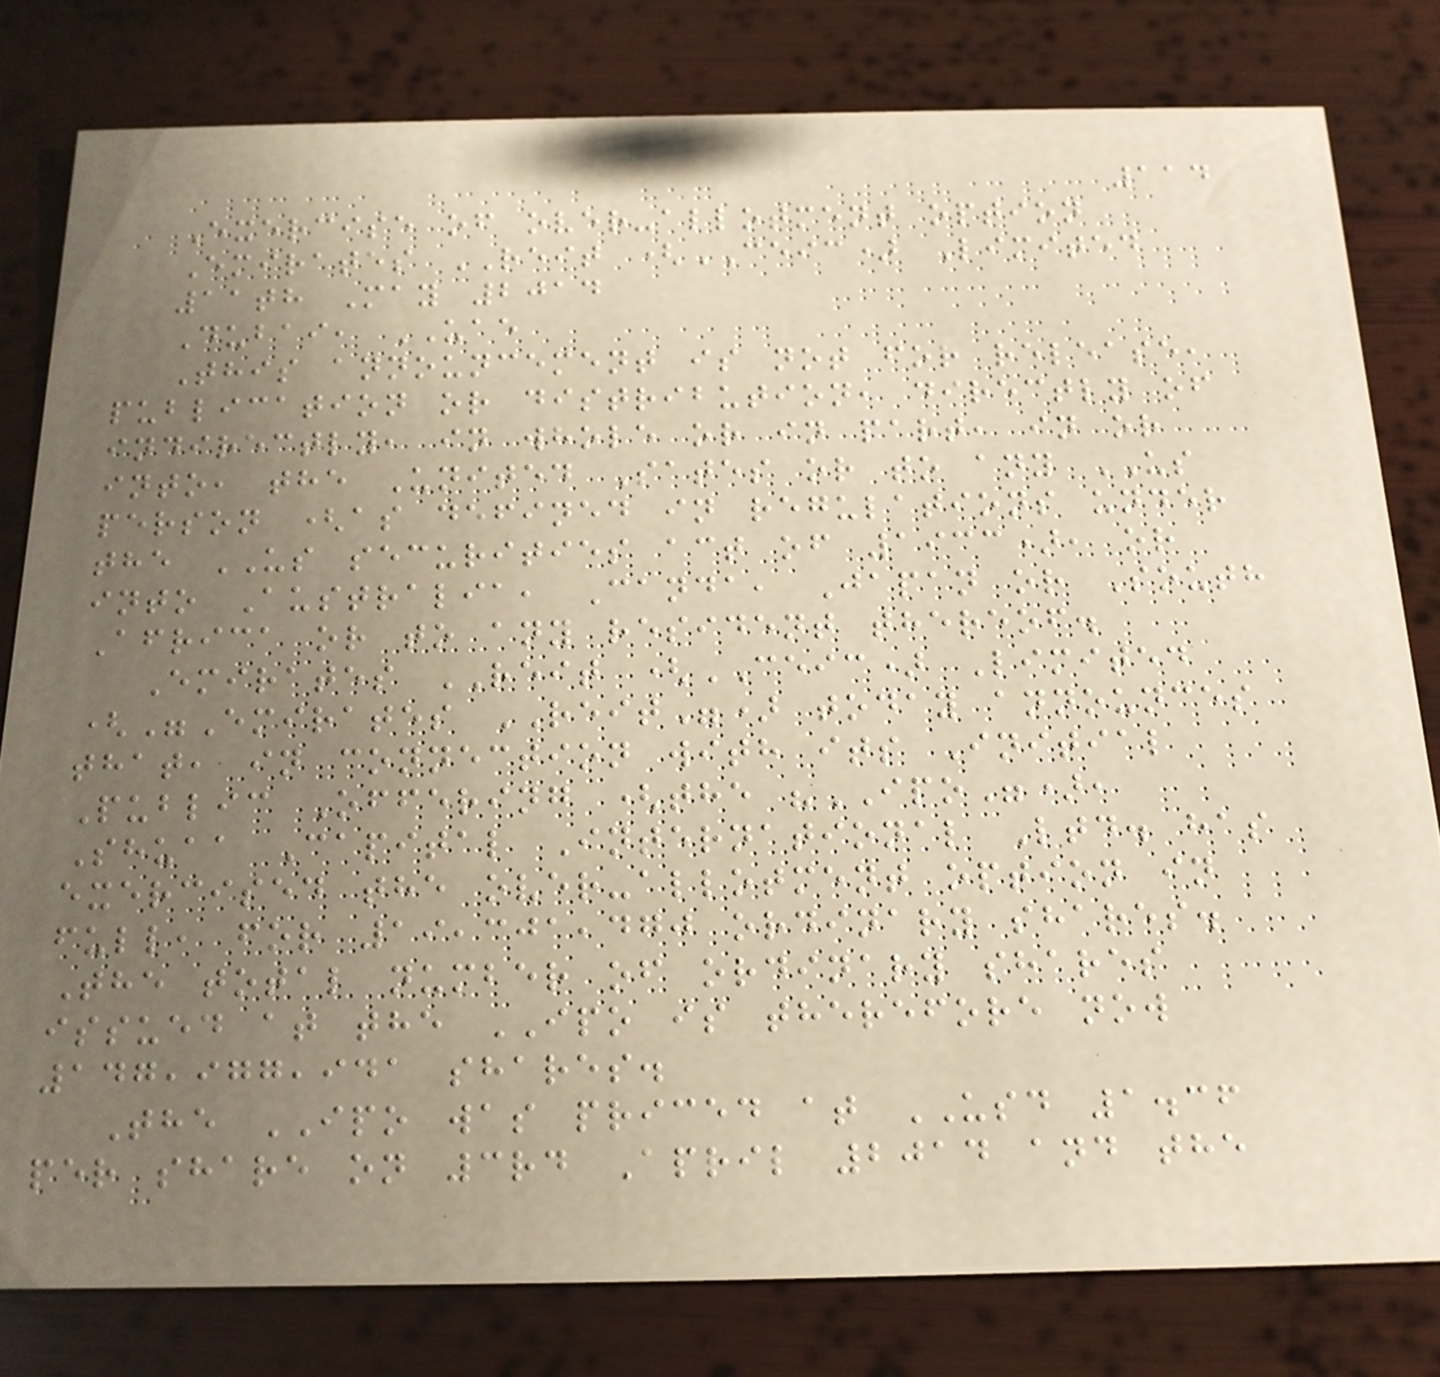114
Exercise of over-allotment option
Emirates REIT (CEIC) Limited
11th May 2014
Dubai, UAE
This announcement is not for release,
publication or distribution, directly of
indirectly, in whole or in part, in or
into, the United Sates or to any US
person (as defined in regulations under
the US securities act of 1933), or
into Australia, Canda, Japan or South
Africa or to any resident thereof.
Emirates REIT (CEIC) Limited
("Emirates REIT") today announces
that, in connection with its Initial
Public Offering (the "IPO"),
Shuaa Capital International Ltd. has
exercised the over-allotment option in
full, for 19,301,470 ordinary shares.
The total number of ordinary shares
issued at the IPO is therefore now
147,977,941 shares.
The IPO was priced at USD 1.36
per share on 3rd April 2014 and the
